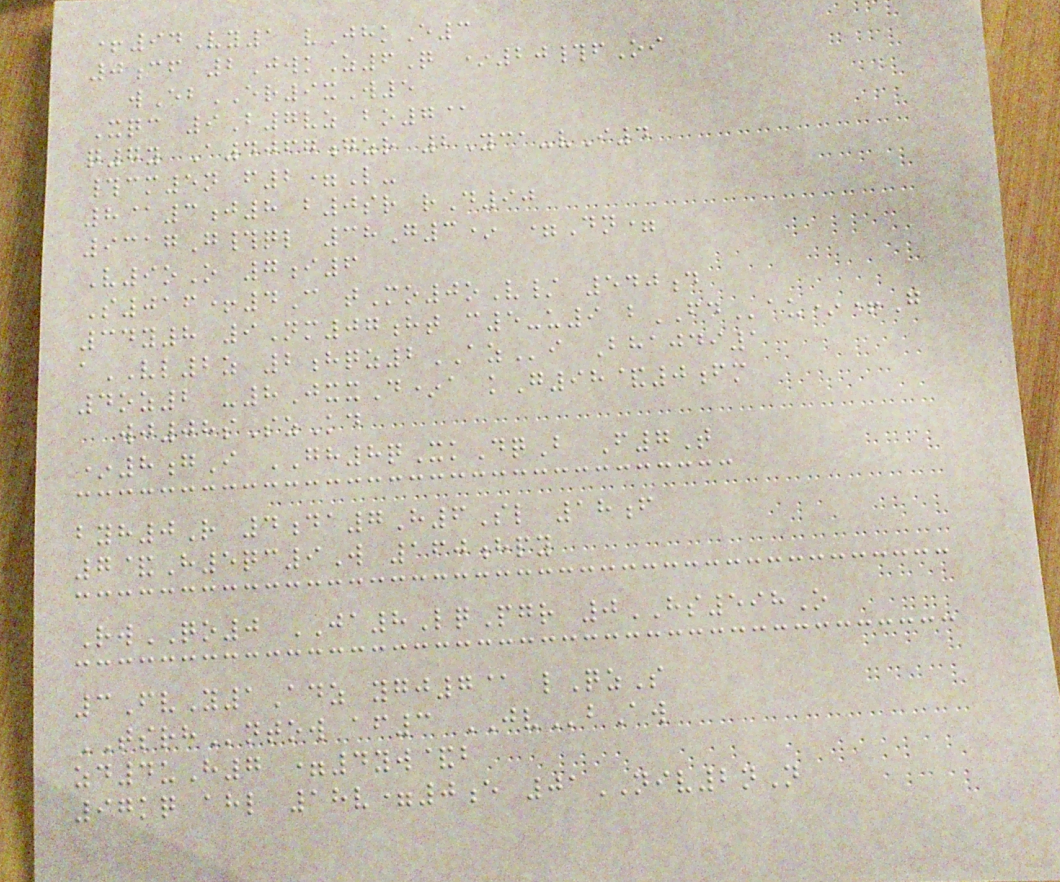+94Vy1 vJhkE3
0cf 2JwkZ6Q *20#fOi
wEbER9xW5
Xqc 9B7vz bo7@
q7y A4067gzr 2Yca-vI4
#cm5n f2=L-
8@3j8 b0sr rD90
9317G#ql 38G3* =Dn=
V9oO 7i6
S016+4C tMo0oV/ 540d
34y8 9Nm07ht c5-u9 bFDau*+G
aVL2z 2hqz2AZi Bhajdi1
4oz2 -8JxxD*a kG98&0fm
wj08sSzKd
*8gI GH8qXkDqB F7T
byh0R 4da7H6Sl 18f
7&H5qc9W 160hpy
RwQO0 JA8LqPgr 0HS598O
3FvY1Adz ygj7@ lQzS
TSRHntow af3 JVbAw
zd4uH7 =4yw&b
97kq ahl 18v=0e 01NIV2nN
